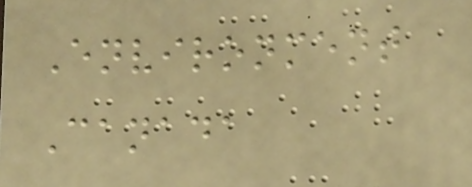Environment
Canada
